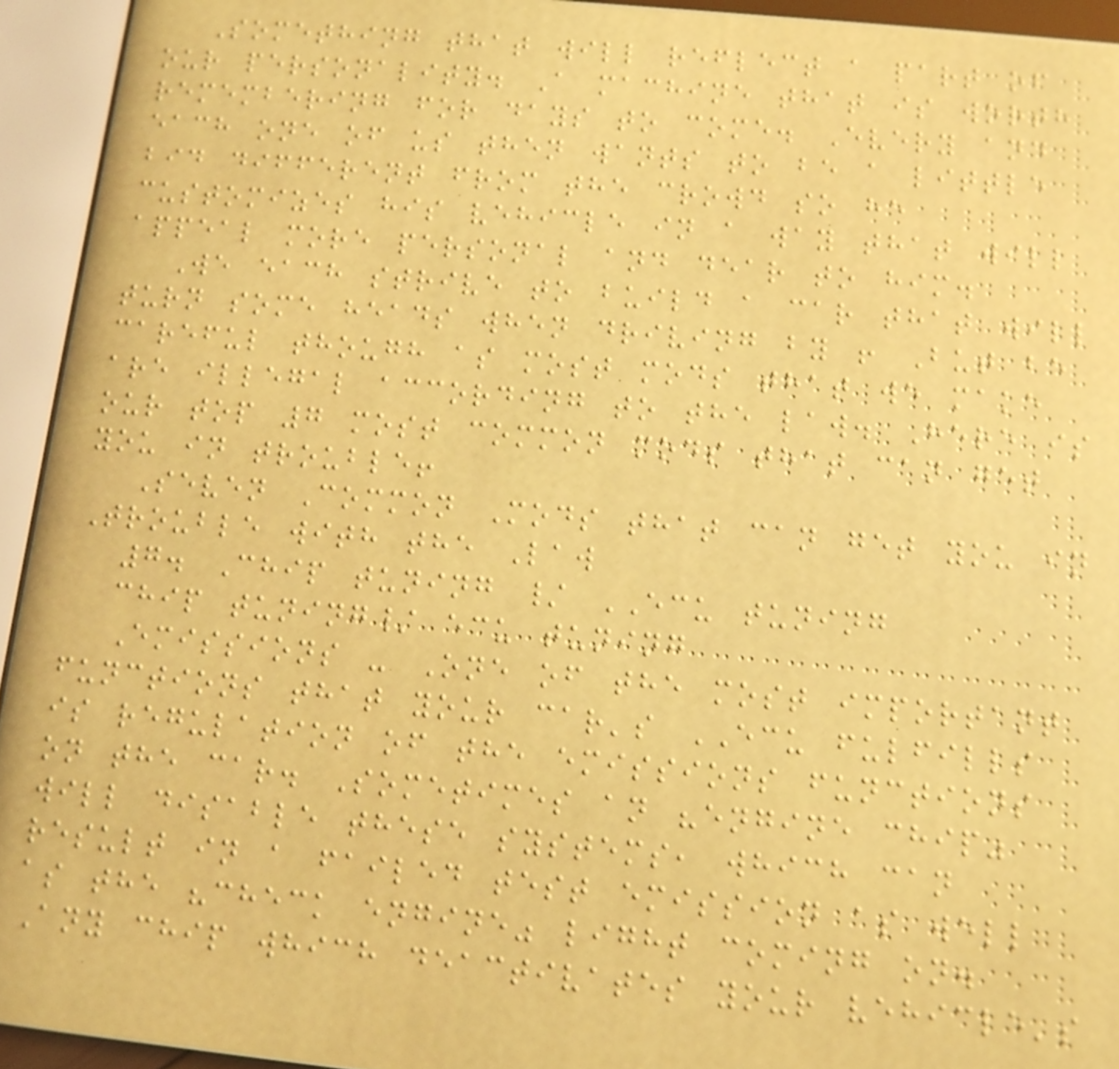Something that will reflect a part of
our personality. A machine that is worth
remembering for days to come. Every and
each one of us then wants to be a little
bid different from the crowd so he
customizes his vehicle in a way that will
appeal more personal and dear to him.
We each strive to build a car that will
turn some heads when driving by ! But be
careful though as most mods that we make
are illegal according to the law. Here is
our top 7 most common mods that can get
you in trouble!
Seven Common Mods that can get you in
Trouble with the Law
7. Chip tuning / ECU tuning
chip tuning/ ecu tuning
Emissions - One of the most important
functions that your car's ECU fulfills
is regulation of the emissions functions
on the car. Sometimes an "engine chip"
will disable these systems, which can
result in a failed test emission as well
as the "check engine" light coming on.
Any chip which deactivates your vehicle's
